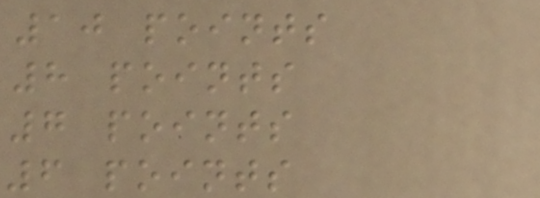10 points
8 points
7 points
6 points
